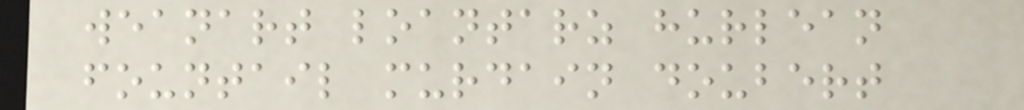weanart loantarz hurlean
fountail murdain doubert
